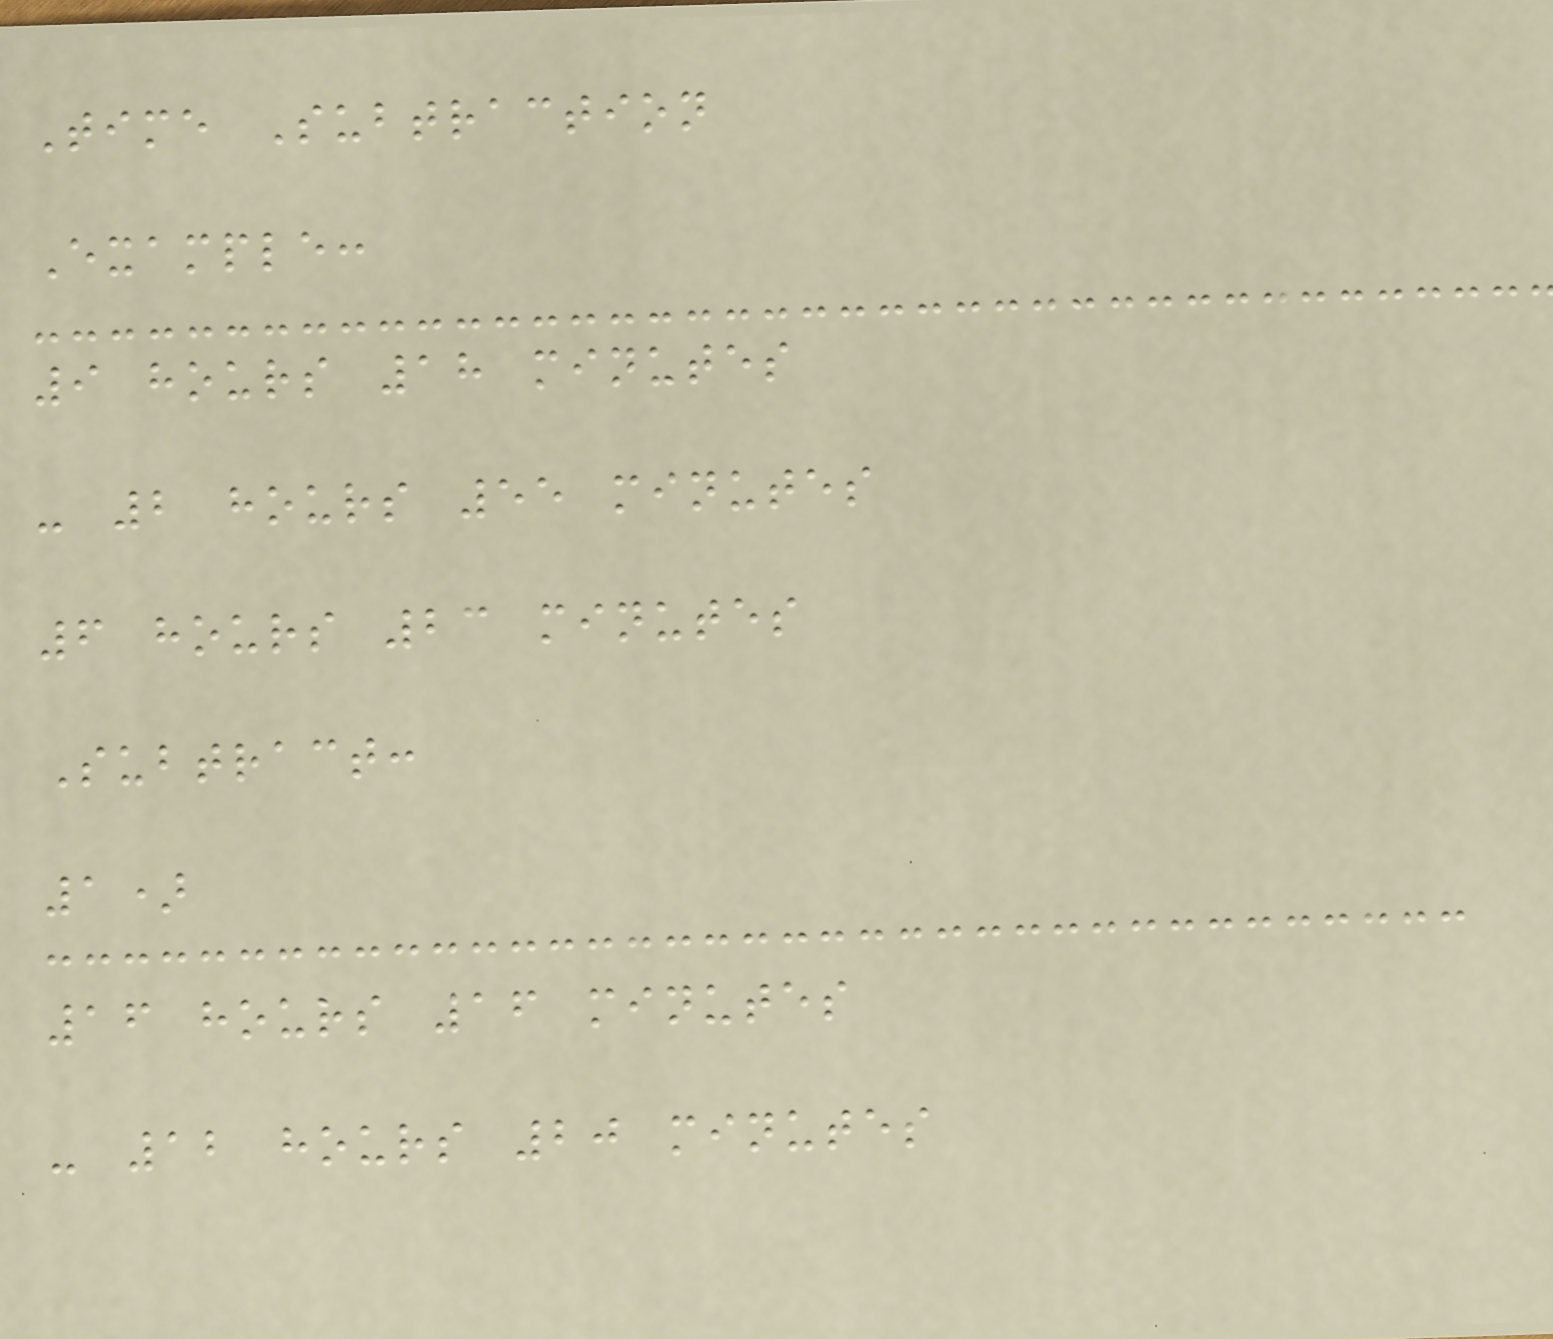Time Subtraction
Example:
9 hours 18 minutes
- 2 hours 55 minutes
6 hours 23 minutes
Subtract:
1)
16 hours 16 minutes
- 12 hours 20 minutes
